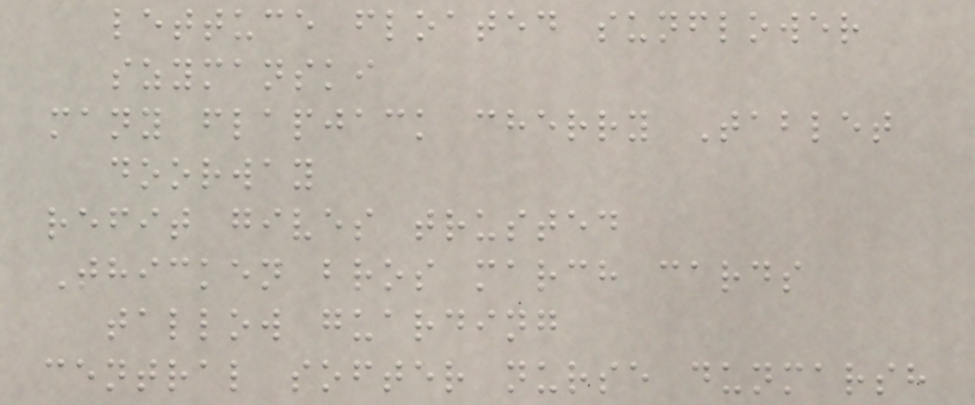lettuce floated sunflower
szymanski
many flapjack cherry Tablet
doorway
refit gives trusted
Thicken bros march cards
tallow guarding
central softer nurse dunmarsh
